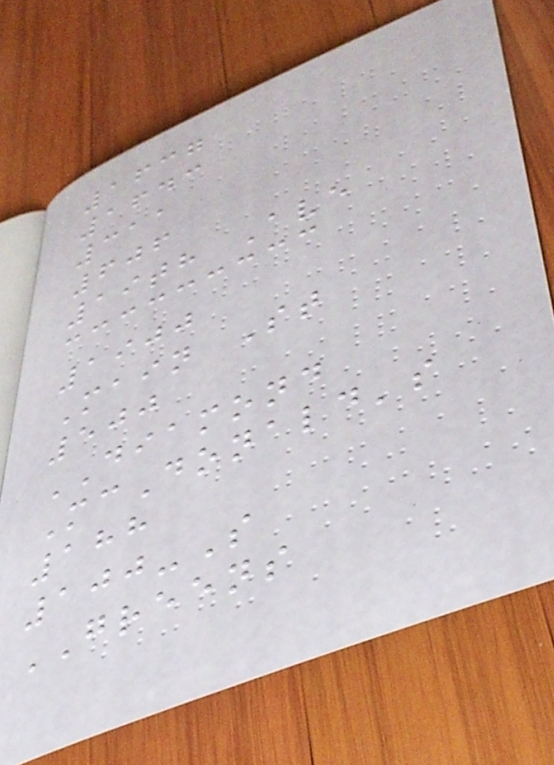1637
1643
311
606
19th Ave
1900
Main St
500
DIAMOND
McDonald's
188
100-S
GREENS
